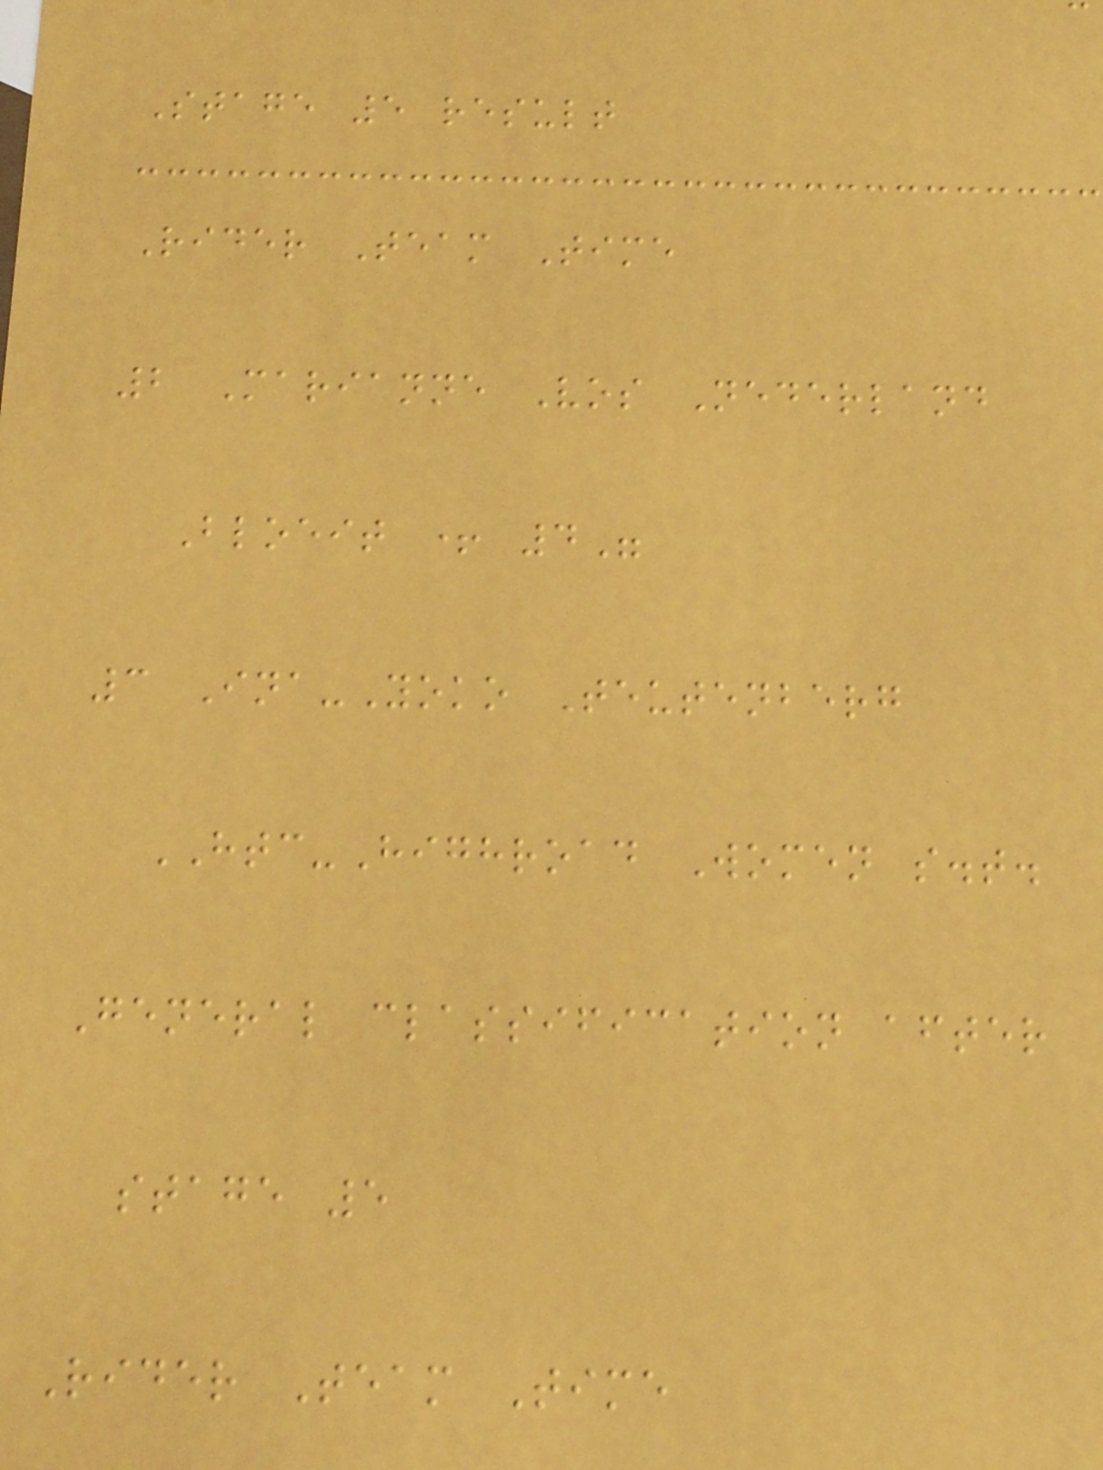Stage 5 result
Rider Team Time
2 Marianne Vos Nederland
Bloeit + 4"
3 Ina-Yoko Teutenberg
HTC-Highroad Women s.t.
General classification after
stage 5
Rider Team Time
